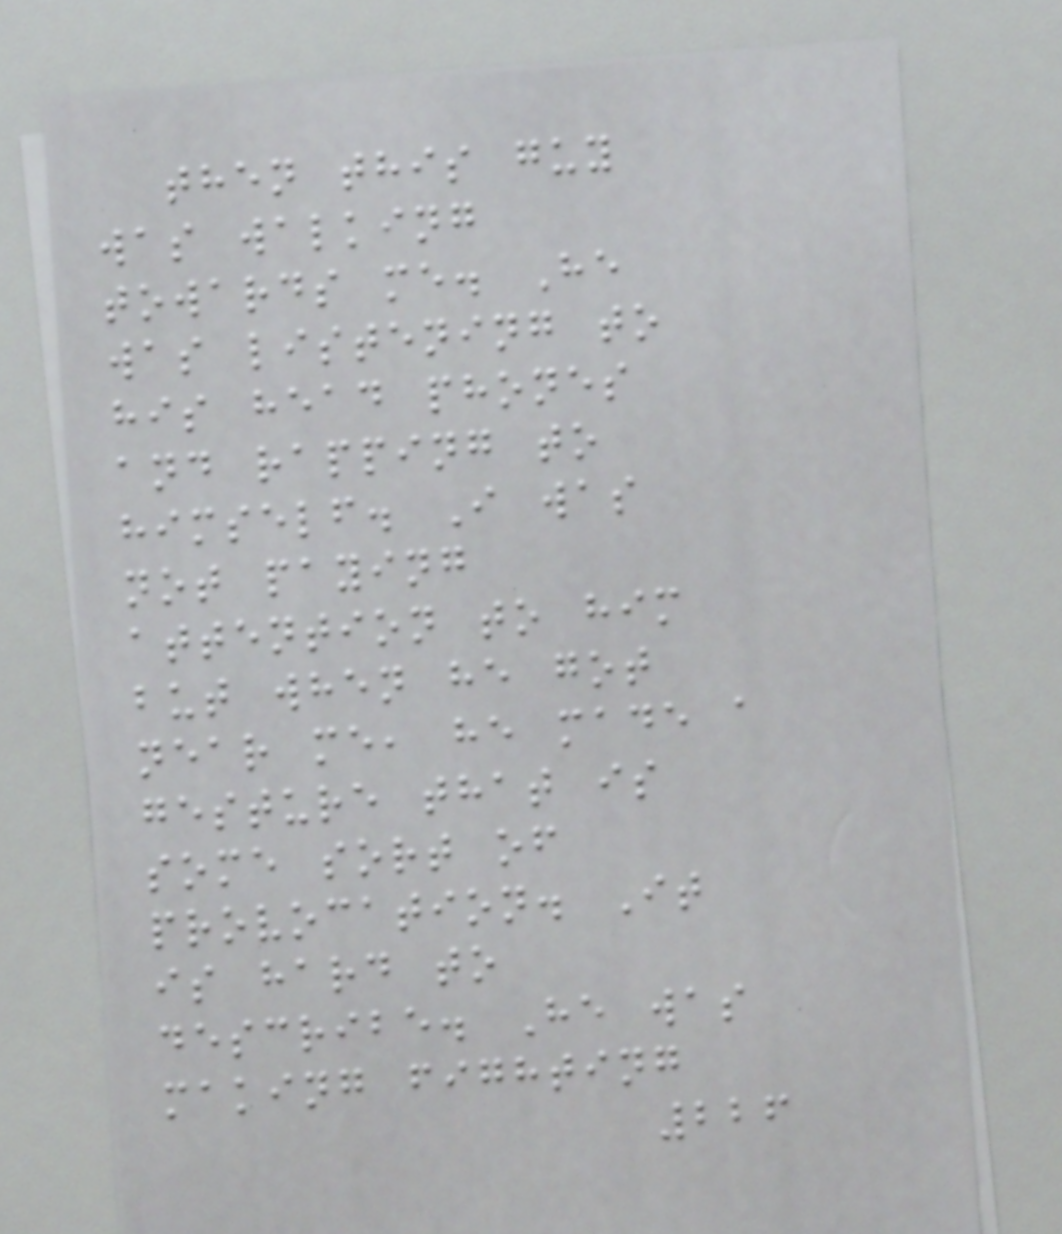then this guy
was walking
towards me. He
was listening to
his head phones
and rapping to
himself. I was
not paying
attention to him
but when he got
near me, he made a
gesture that is
some sort of
provocation. It
is hard to
describe. He was
making fighting
226
